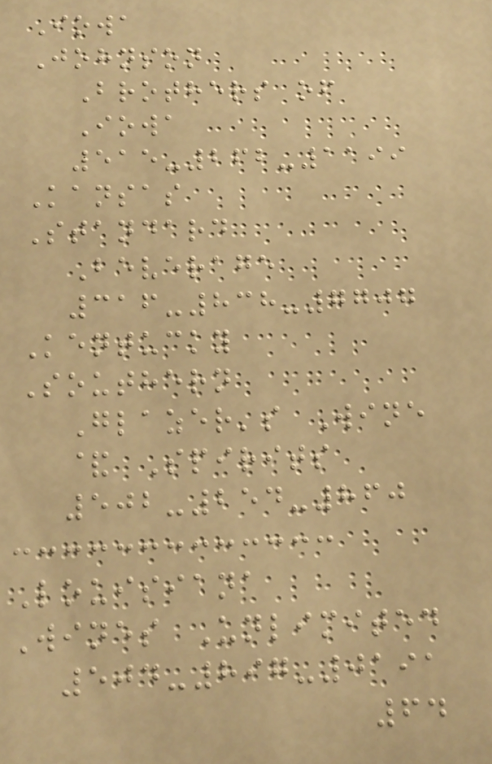Iowa
Johnson
Brothers of
Iowa
515-262-1199
Kansas
Standard
Beverage
316-838-7707
Kentucky
Southern
Glazer's Wine
& Spirits
502-254-860
Louisiana
Wines Unlimited
504-897-0191
64
